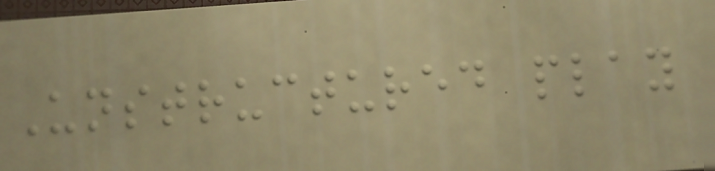Unstructured play
